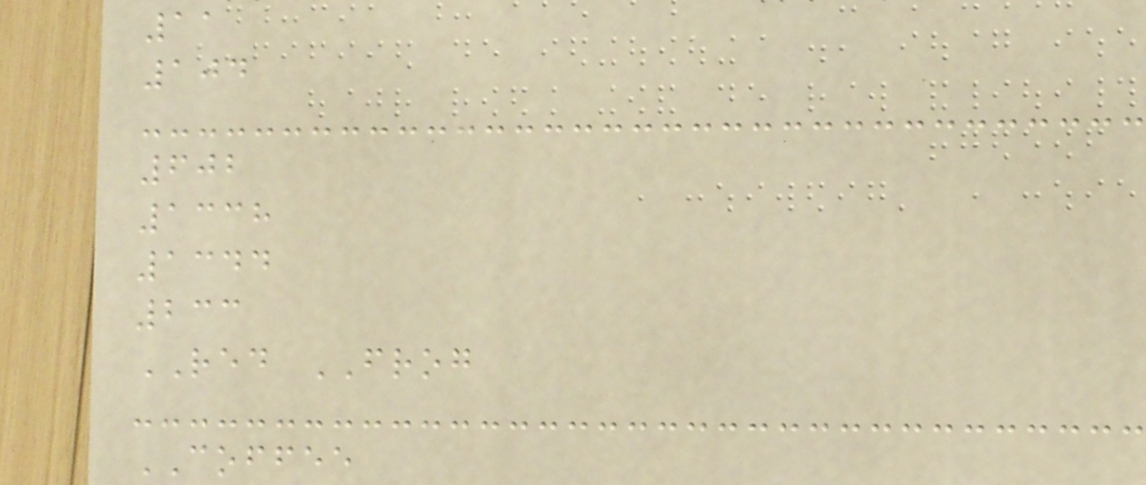11
104
602
1338
1344
233
RED FROG
COFFEE
